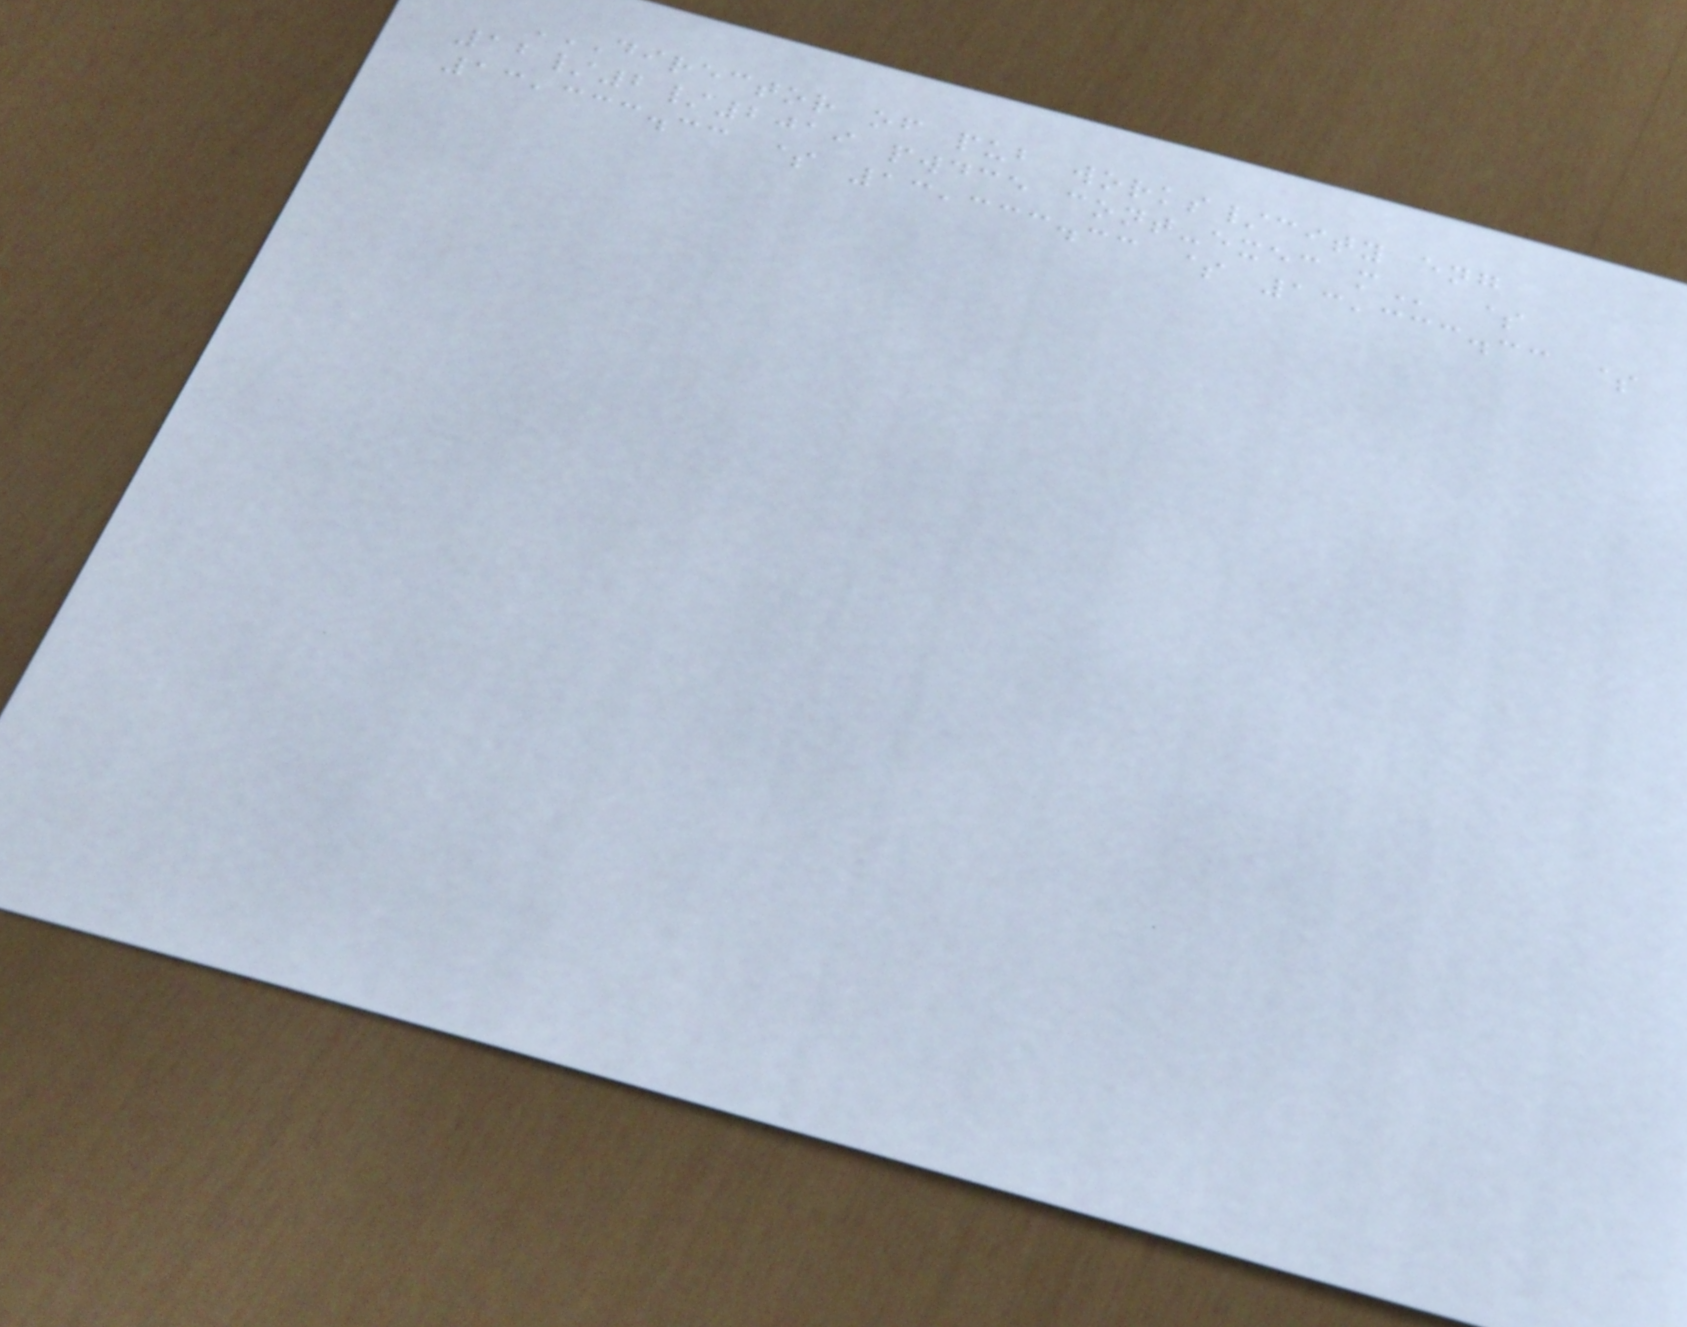DIRECTOR OF PUB WORKS/CITY ENG
12/2/2019 PWDCE CONT-EXEC M $
13,333.33 $ 13,333.33 $ 13,333.33 $
